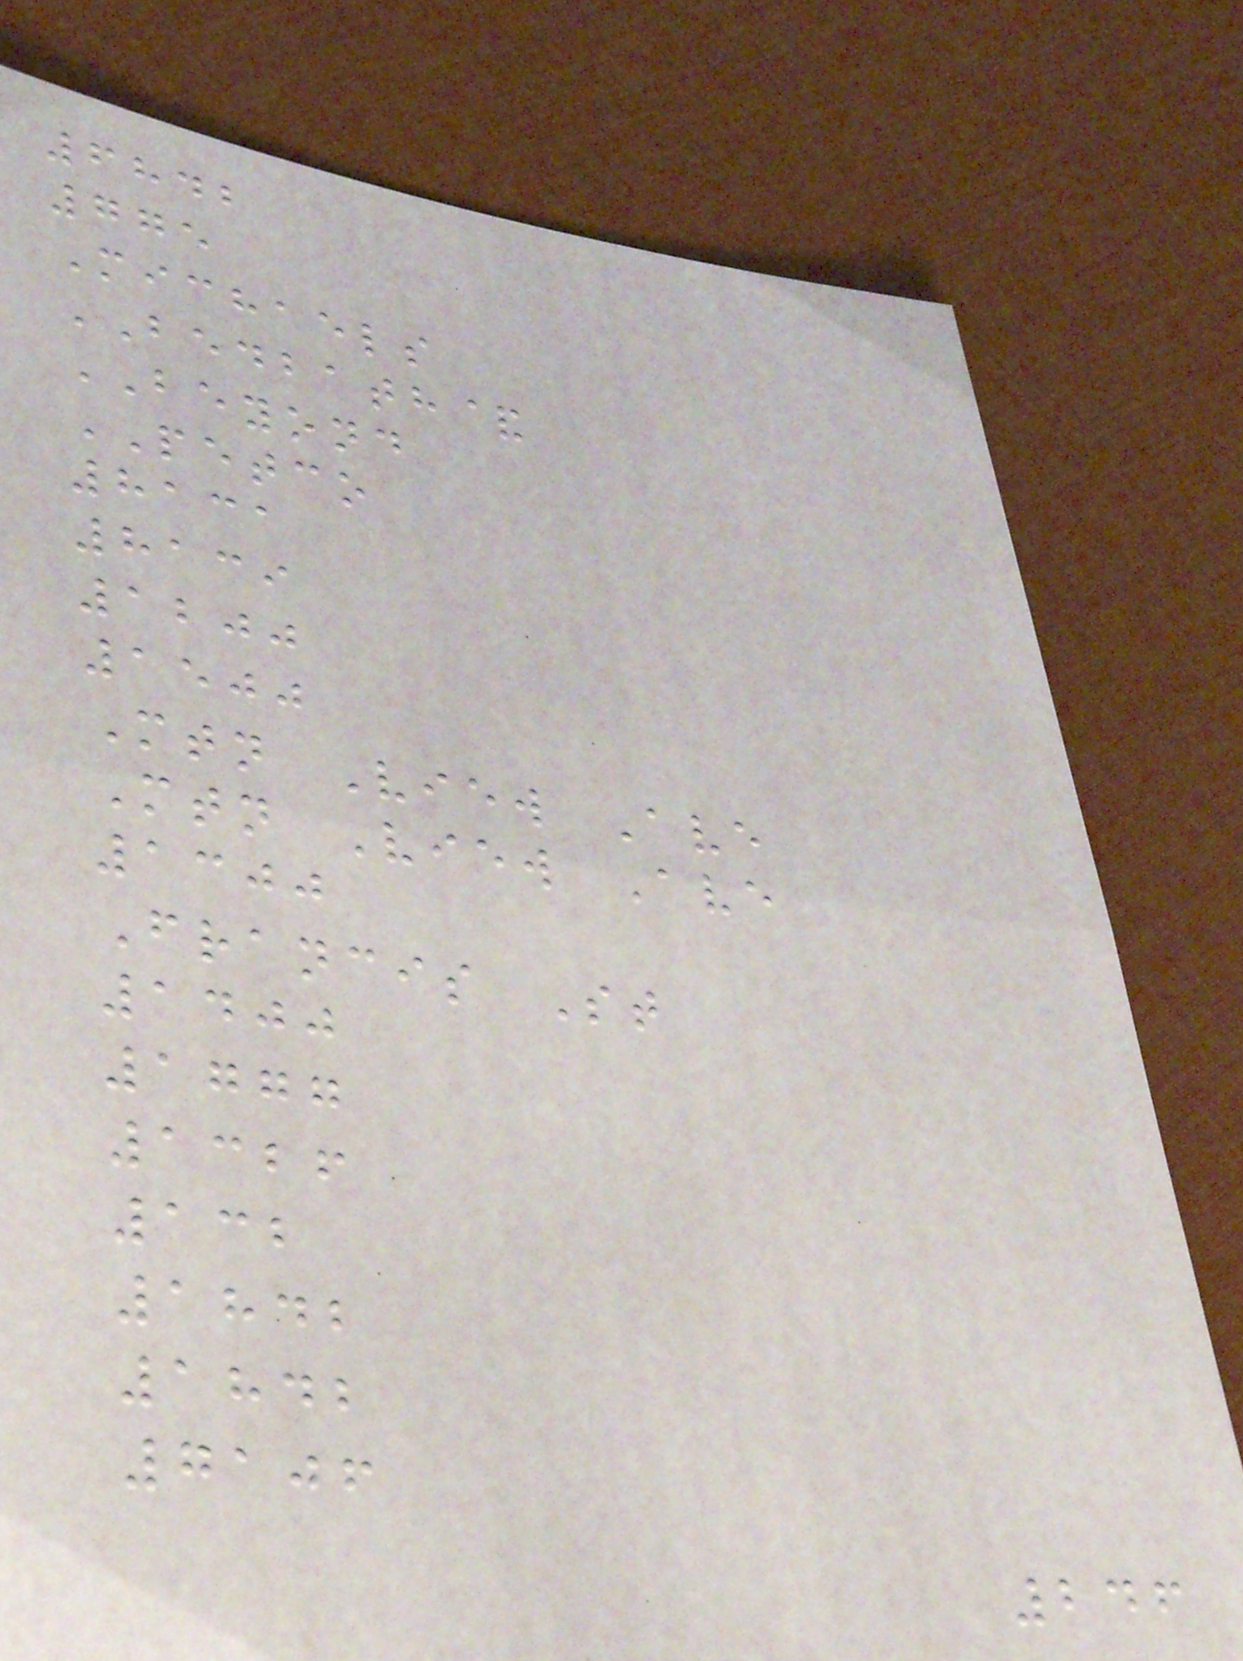6842
775
Michaels
BEDBATH&
BEYOND
PETCO
8131
8139
1200
1500
Mtn View Ave
Mtn View Ave
1300
Francis St
1400
1777
1326
132
1842
1842
7106
246
